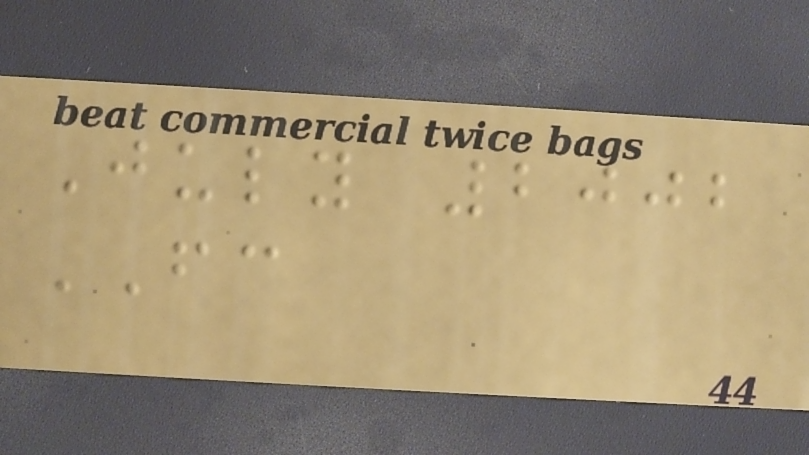July 2002
FC
